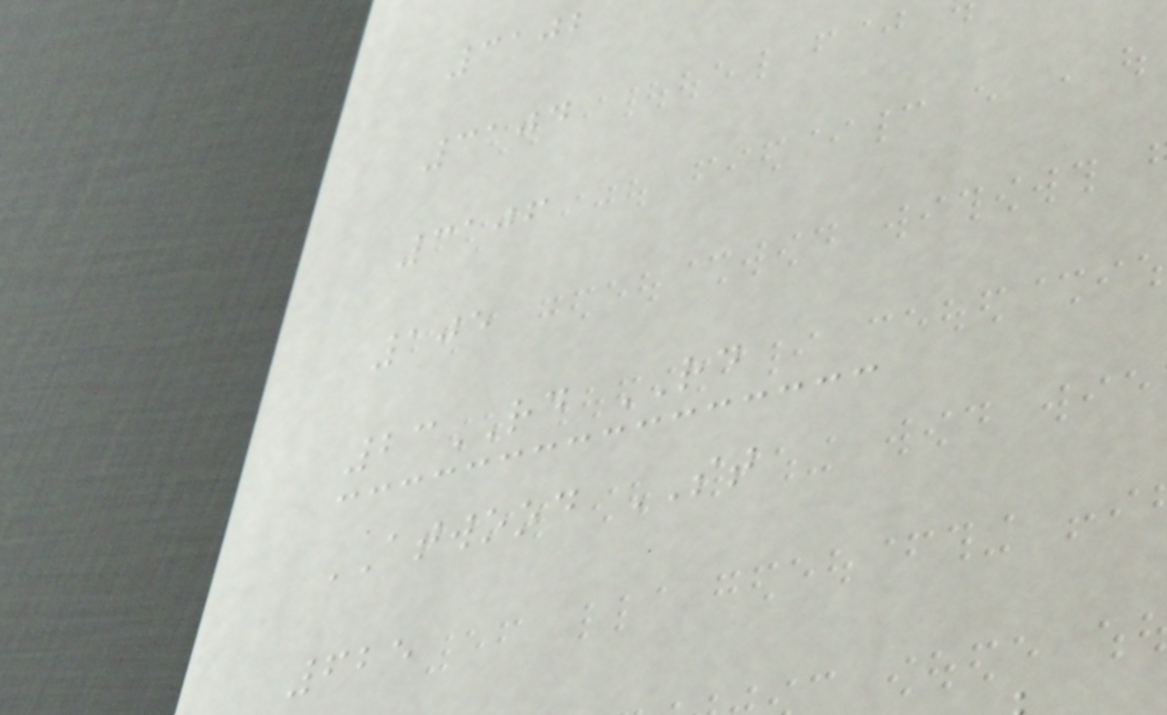3102
3104
3106
105
23RD RD
ATWOOD ST
625
